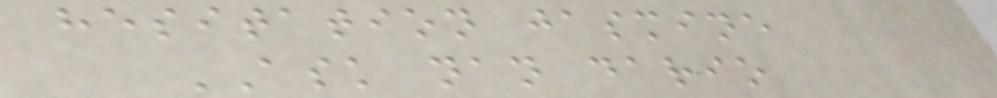hesitation jasmine
ASK nan dario
